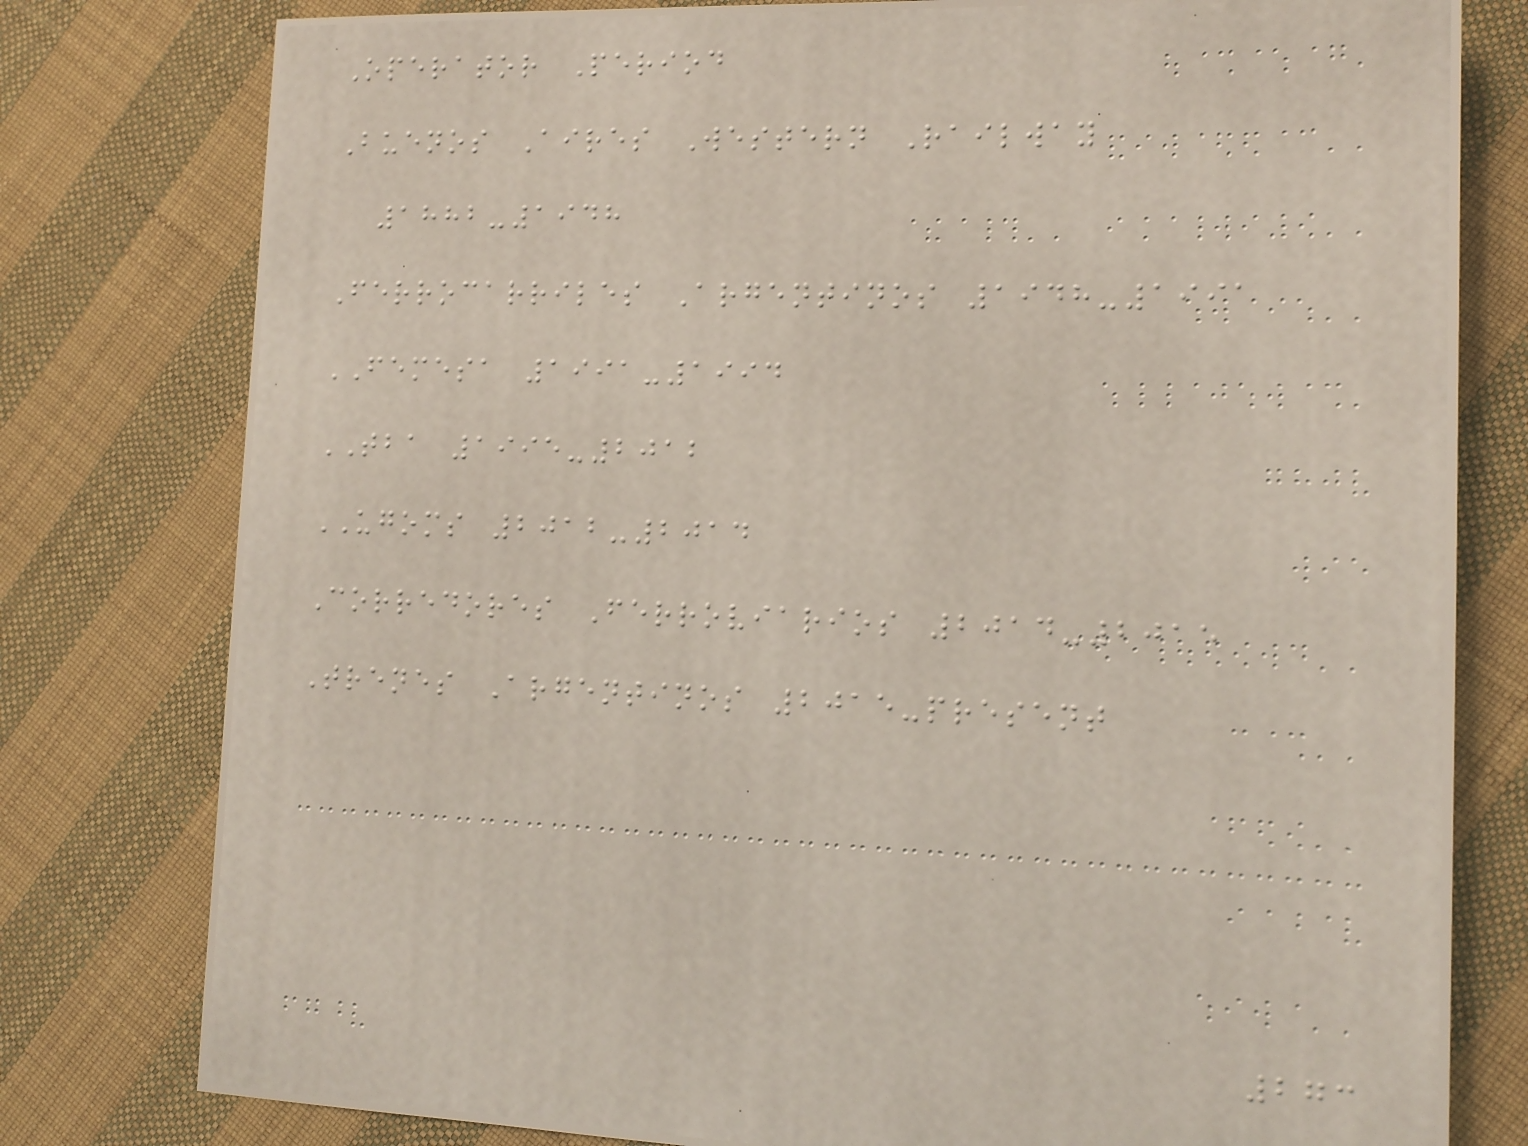Operator Period
Buenos Aires Western Railway
1882-1948
Ferrocarriles Argentinos 1948-1991
FEMESA 1991-1994
TBA 1995-2012
UGOMS 2012-2014
Corredores Ferroviarios 2014-2015
Trenes Argentinos 2015-present
273
